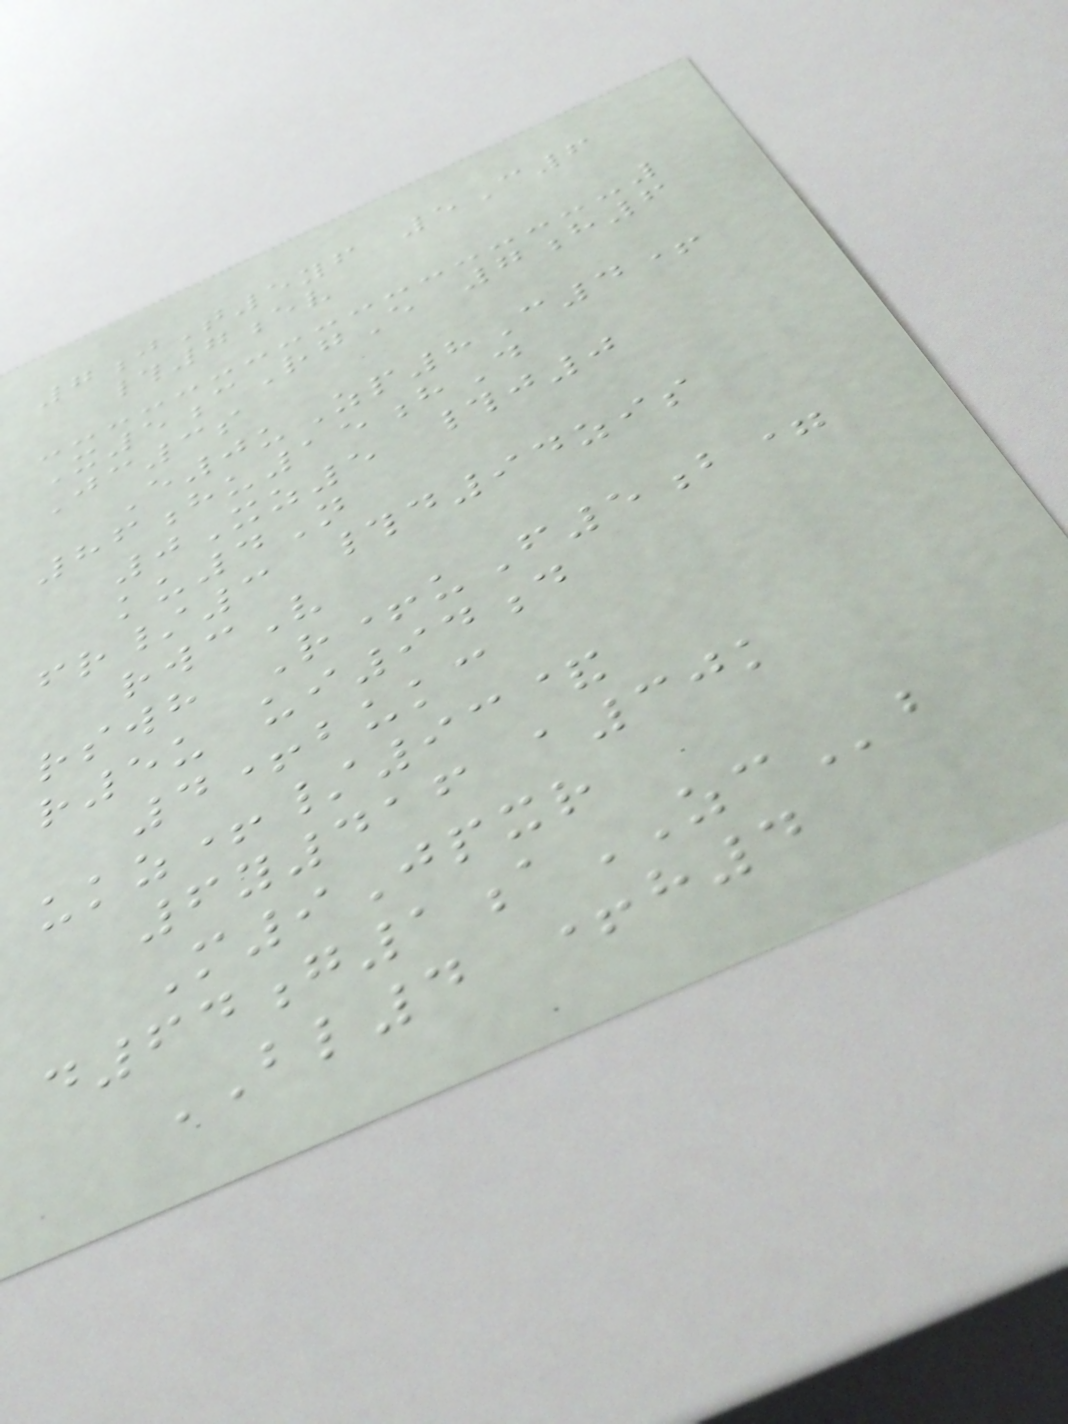7jT5yf 5C6
#7ev
X5cRgE 7h6
Jc3s
E0uZp8C4+
86hu15hD
0Xz5 #j0
ku4N
fr/3 #d94zis
rwcV
rswh R+uF5b=
r5u ui94d
4+bukc
ukz+/93&
6y416 a30k
M9Jpxr
d64g1aZCb
BL4 +h4
